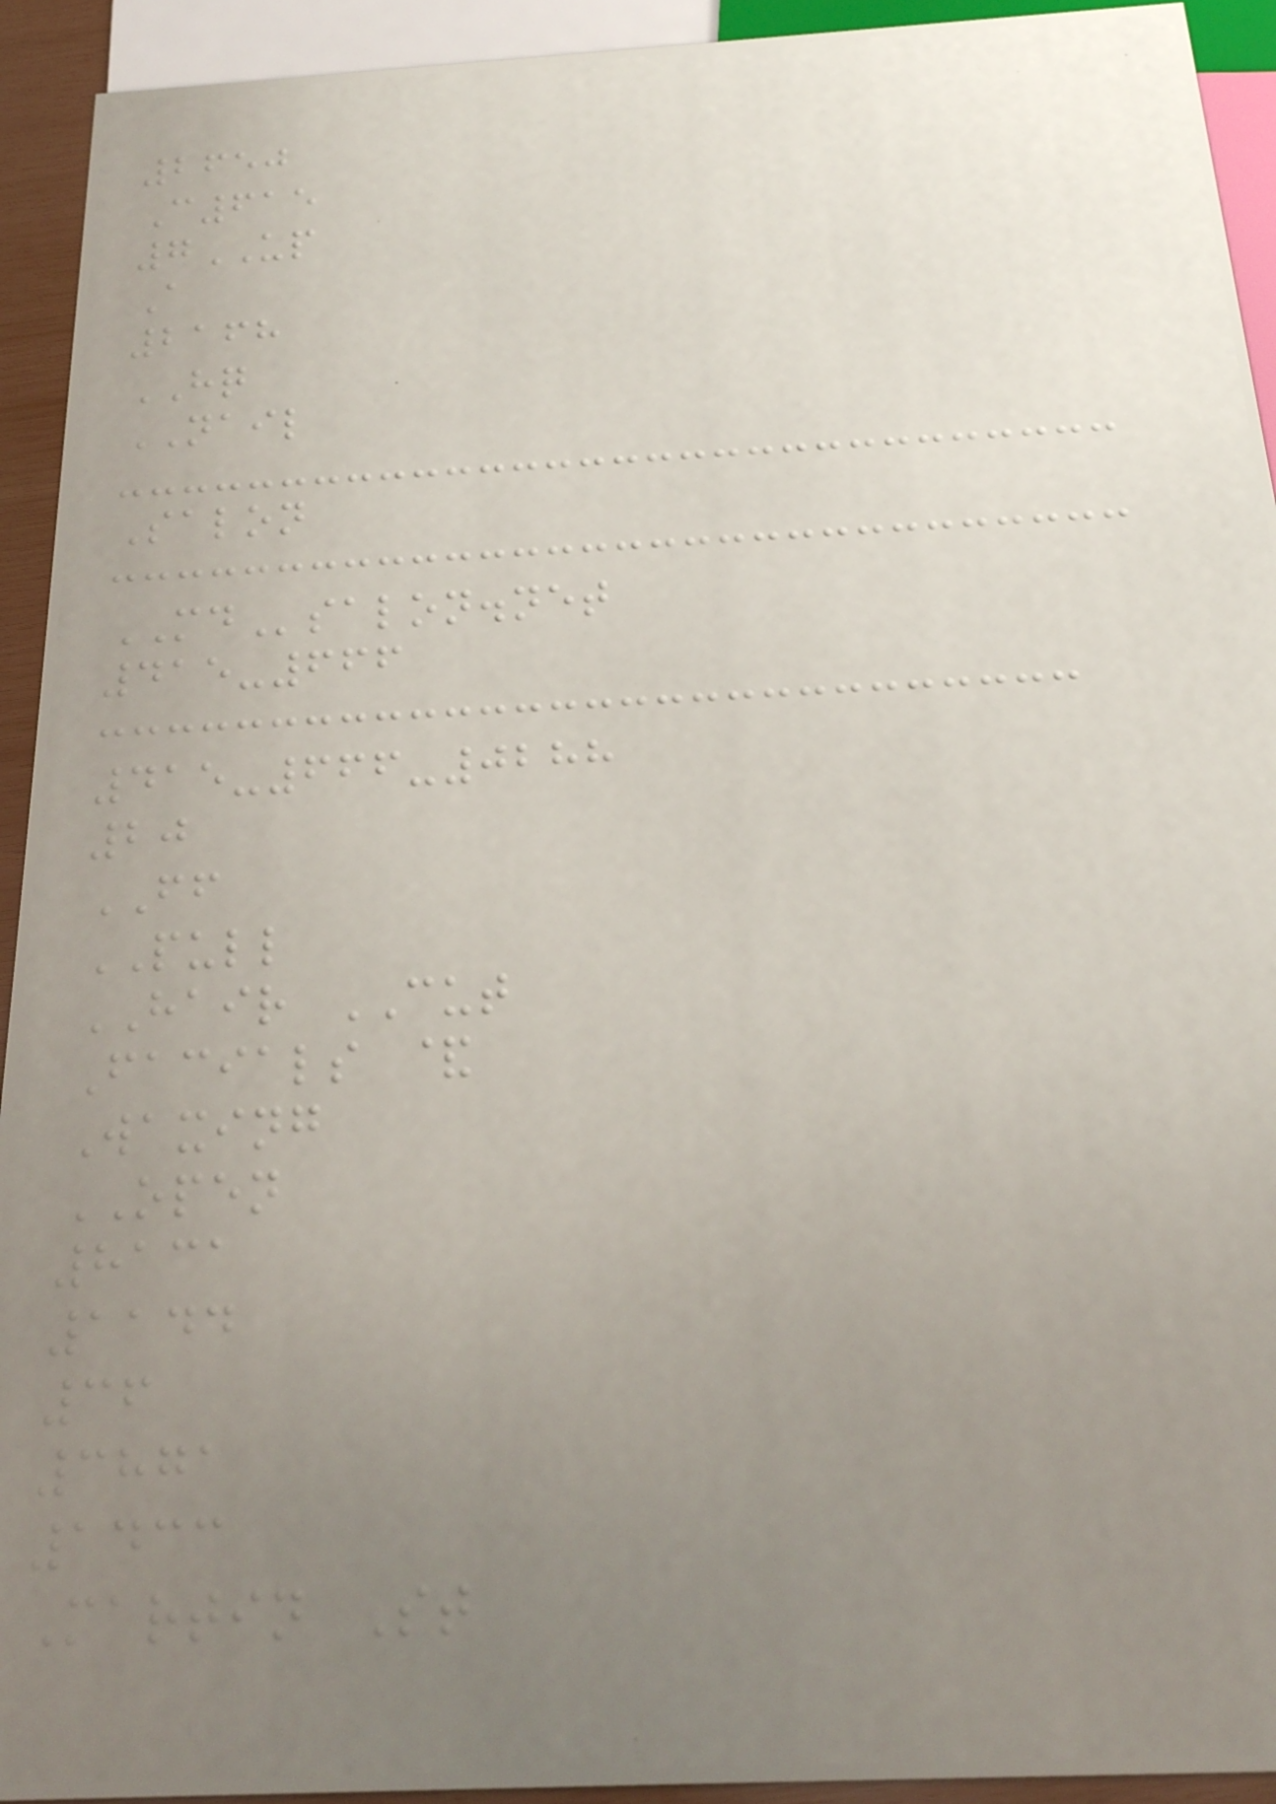2650
C615
7UP
A
2168
HQ
NAIL
Salon
MDsalon.net
415-666
415-666-0288
20
FF
PULL
HAIR CUT
Facials &
Waxing
OPEN
8131
1144
36
3871
1433
Martin St
